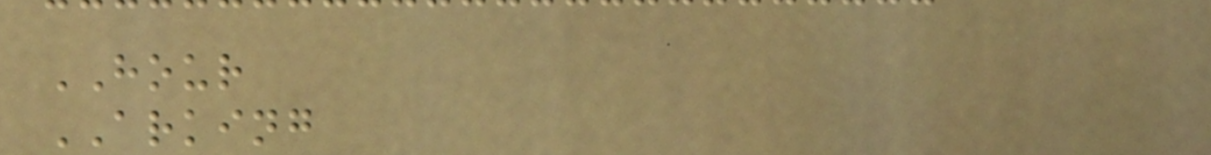HOUR
ARKING
